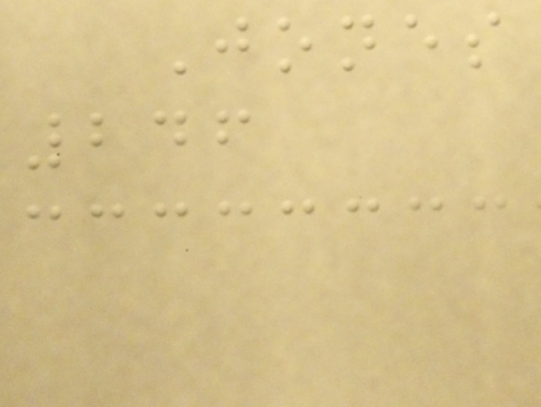Jones
246
